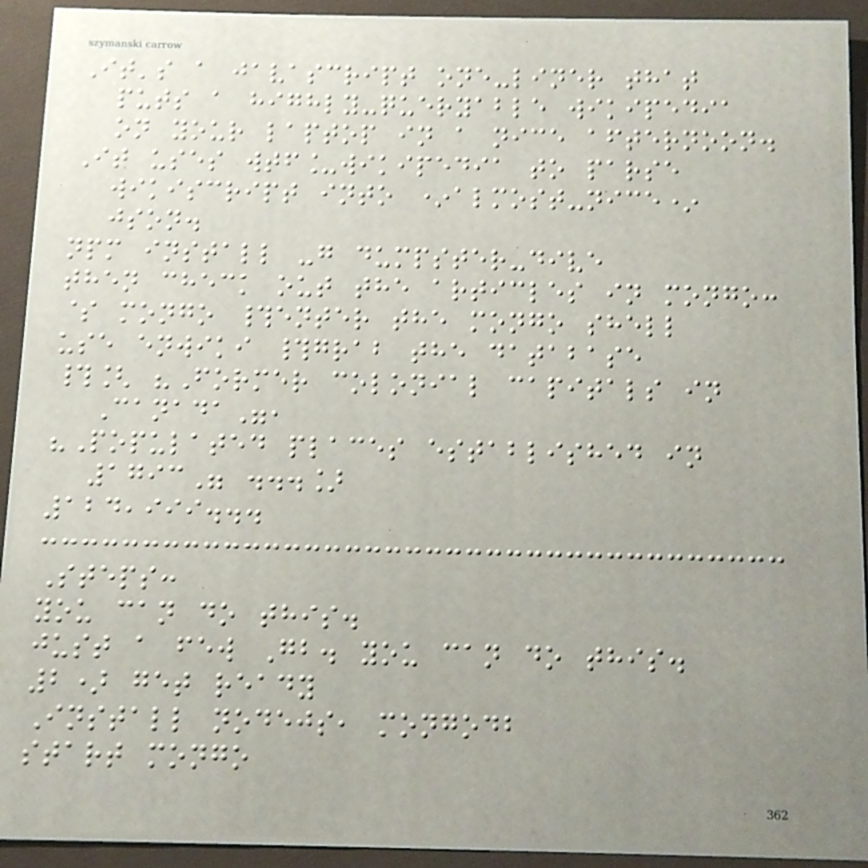It's a javascript one-liner that
puts a highly-queryable wikipedia
on your laptop in a nice afternoon.
It uses wtf_wikipedia to parse
wikiscript into *almost-nice*
json.
npm install -g dumpster-dive
then check out the articles in mongo:
$ mongo #enter the mongo shell
use enwiki #grab the database
#[ "Former colonial capitals in
Canada",
"Populated places established in
1793" ...]
124,999...
Steps:
you can do this.
just a few Gb. you can do this.
2) get ready
Install nodejs, mongodb
start mongo
